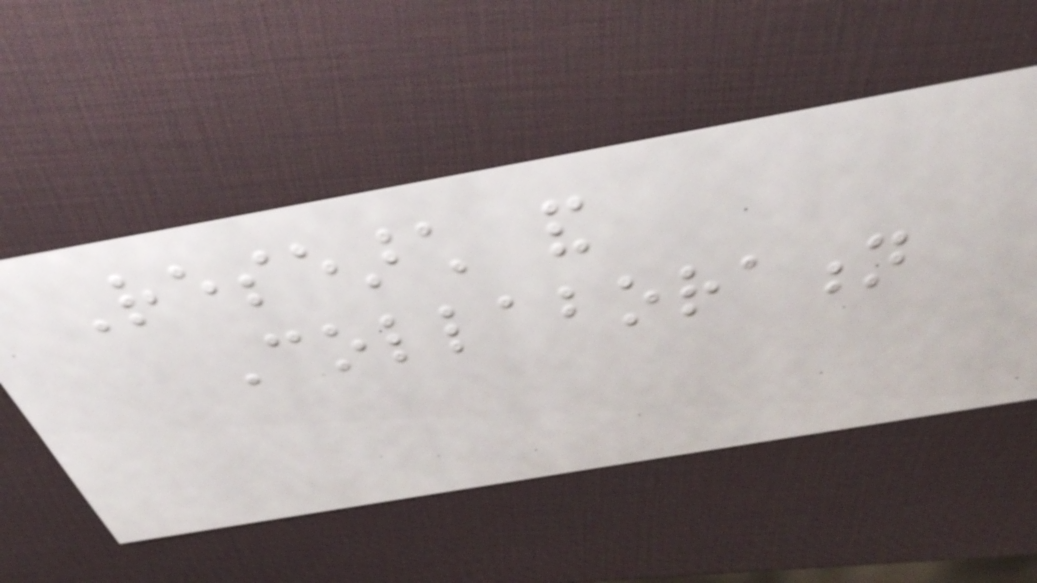Research and
Collaboration
